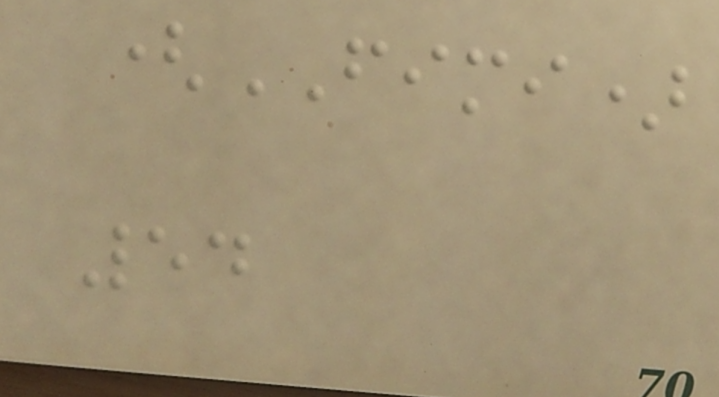(FIMI)
54
